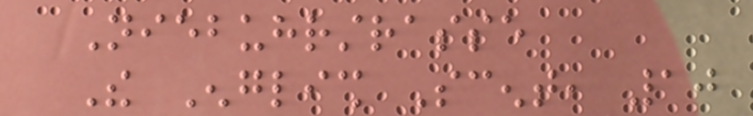Niebuhrstrasse
The English Scent, 10
